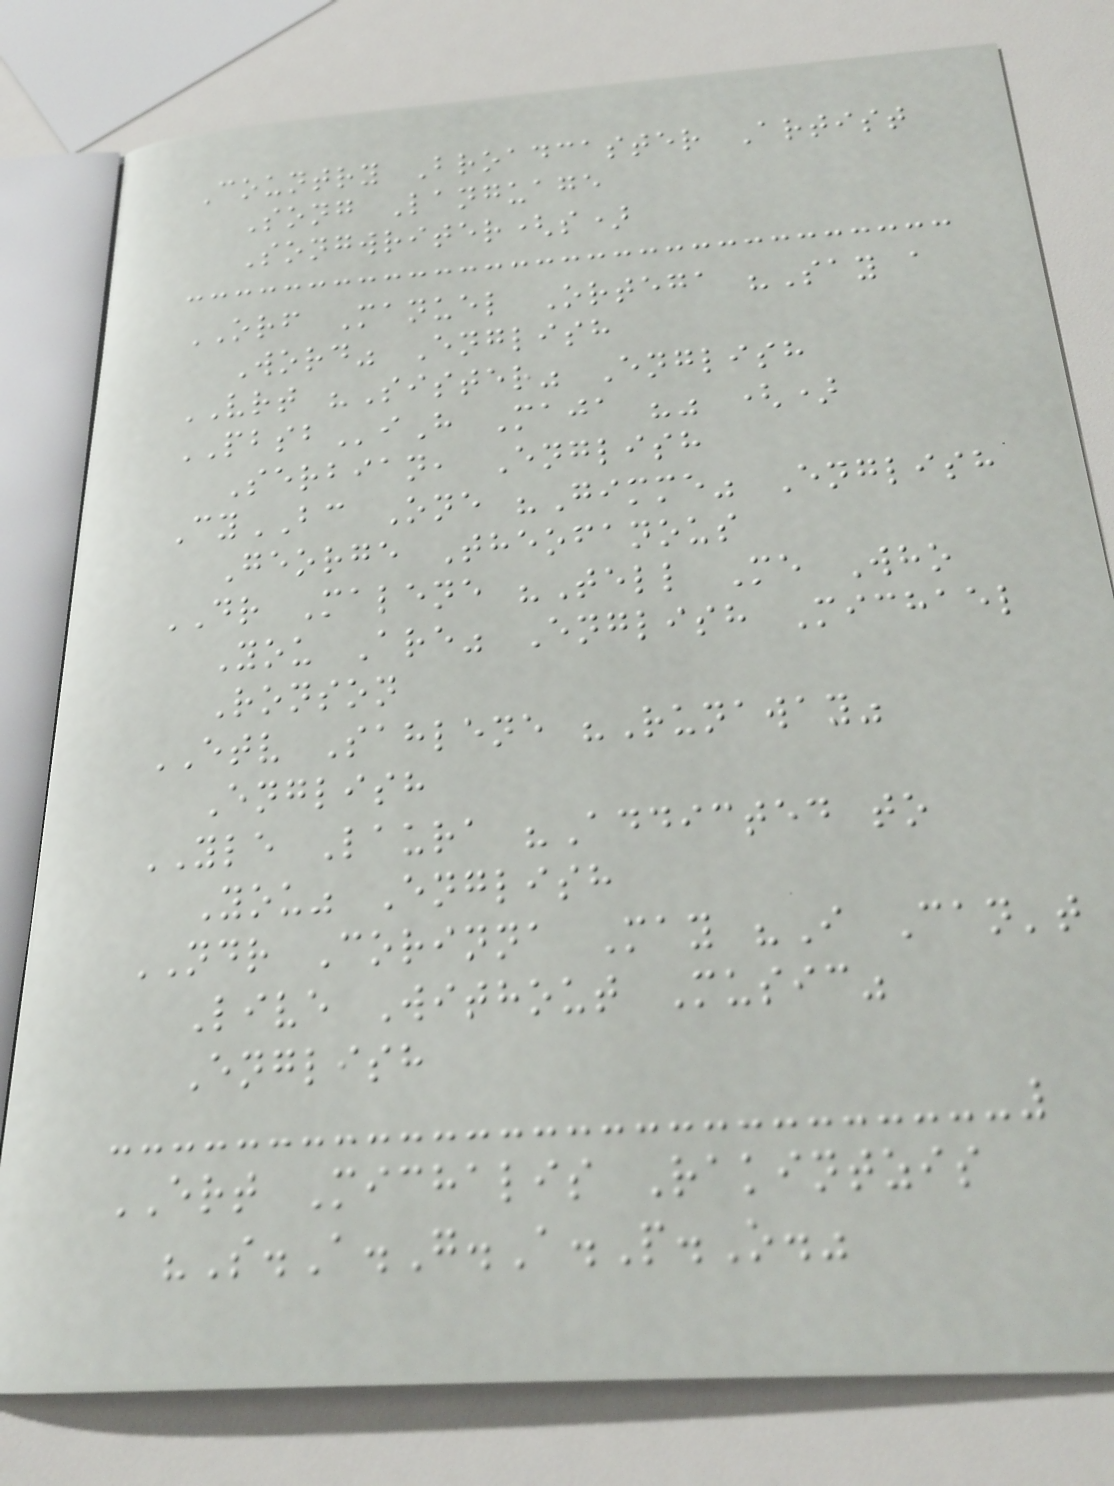Country Broadcaster Artist
Song Language
Songwriter(s)
ORF Manuel Ortega "Say a
Word" English
VRT "Sister" English
PBSBiH Maja "" ()
Serbian, English
CyBC One "Gimme" English
George Theofanous
DR Malene "Tell Me Who
You Are" English Michael
Ronson
ETV Sahlene "Runaway"
English
YLE Laura "Addicted to
You" English
NDR Corinna May "I Can't
Live Without Music"
English
ERT Michalis Rakintzis
"S.A.G.A.P.O."
